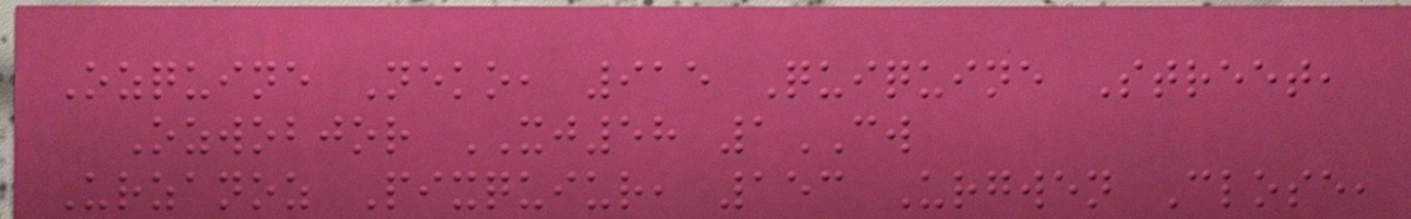Ozquine Neko, 915 Quiquine Street,
Ozwobjor XJ58 1CW
Urzanoz Pixquiur, 153 Urgwen Close,
